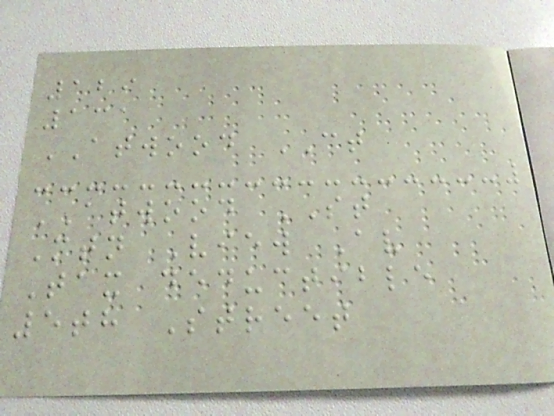129
131
ATWOOD CT
ATWOOD ST
Mtn View Av
Tax deductible
5th Street
